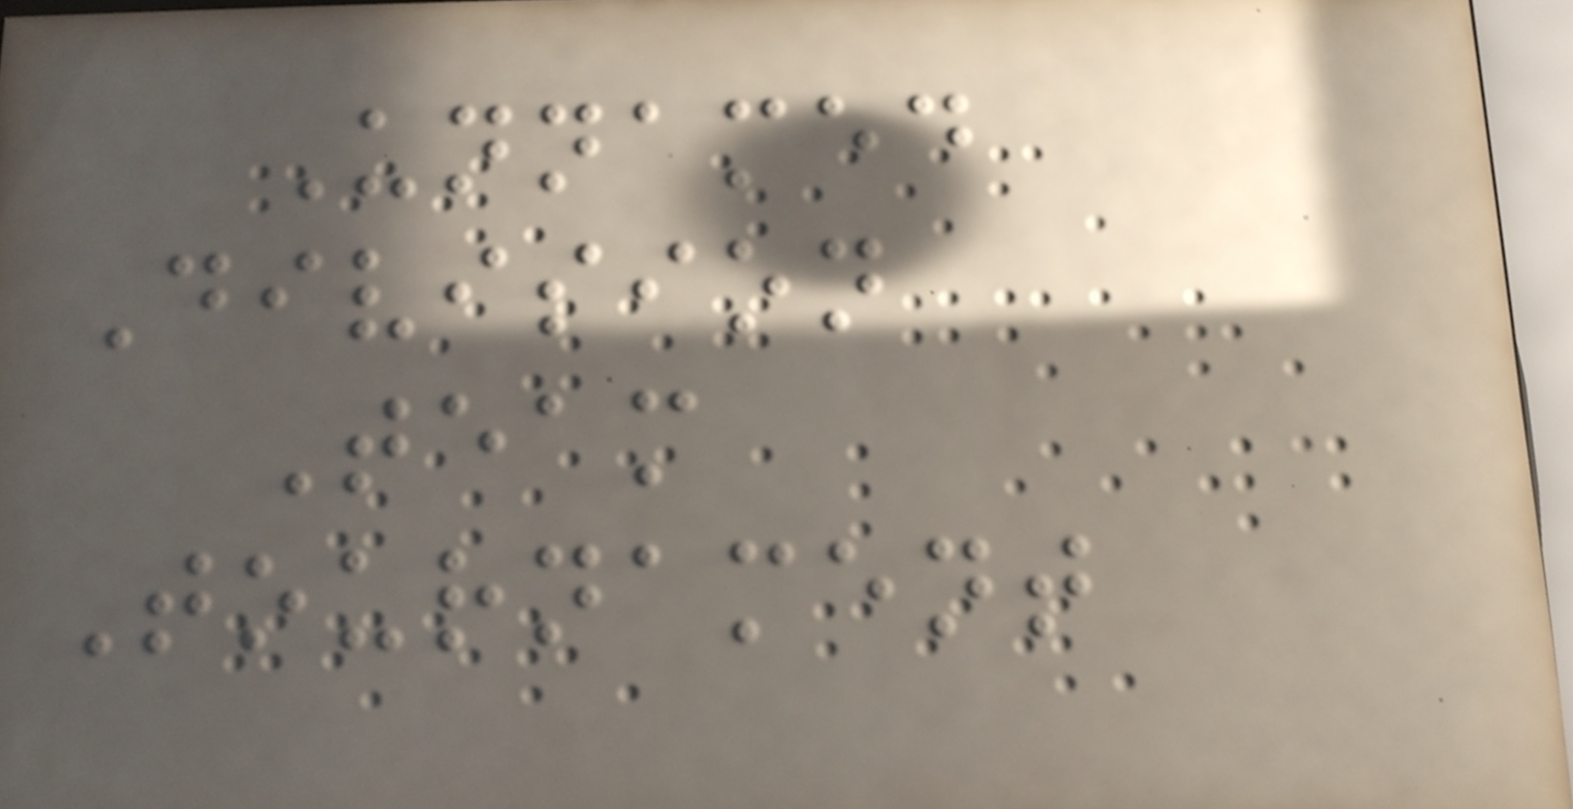Unnamed
Division
Team
Tournament
